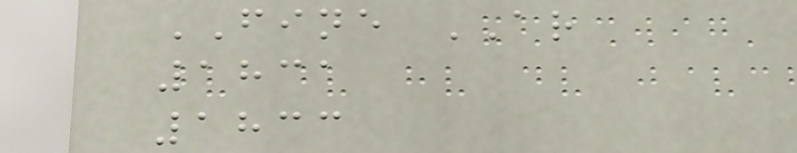FINE AR
1831
1833
